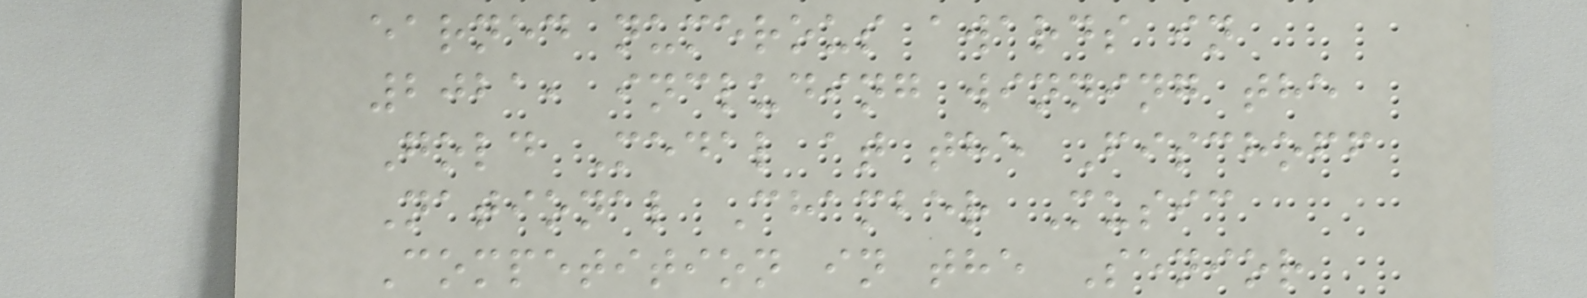earned numerous awards in
2021, including winning the
Gold Medal at the Fischoff
National Chamber Music
Competition in the Senior
